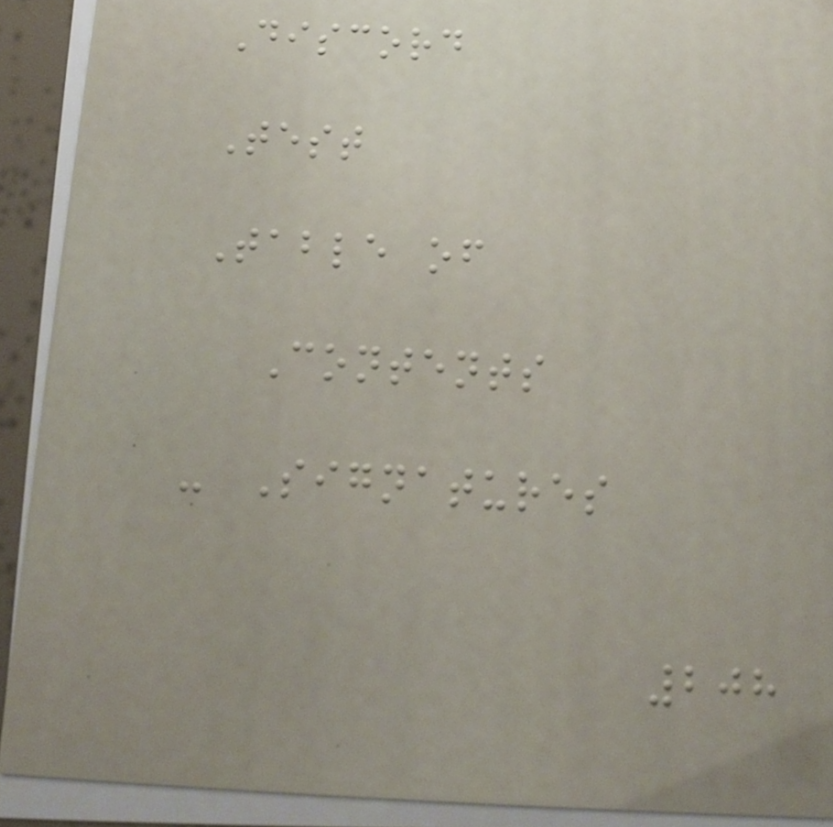Discord
Test
Table of
Contents
- Signatures
208
